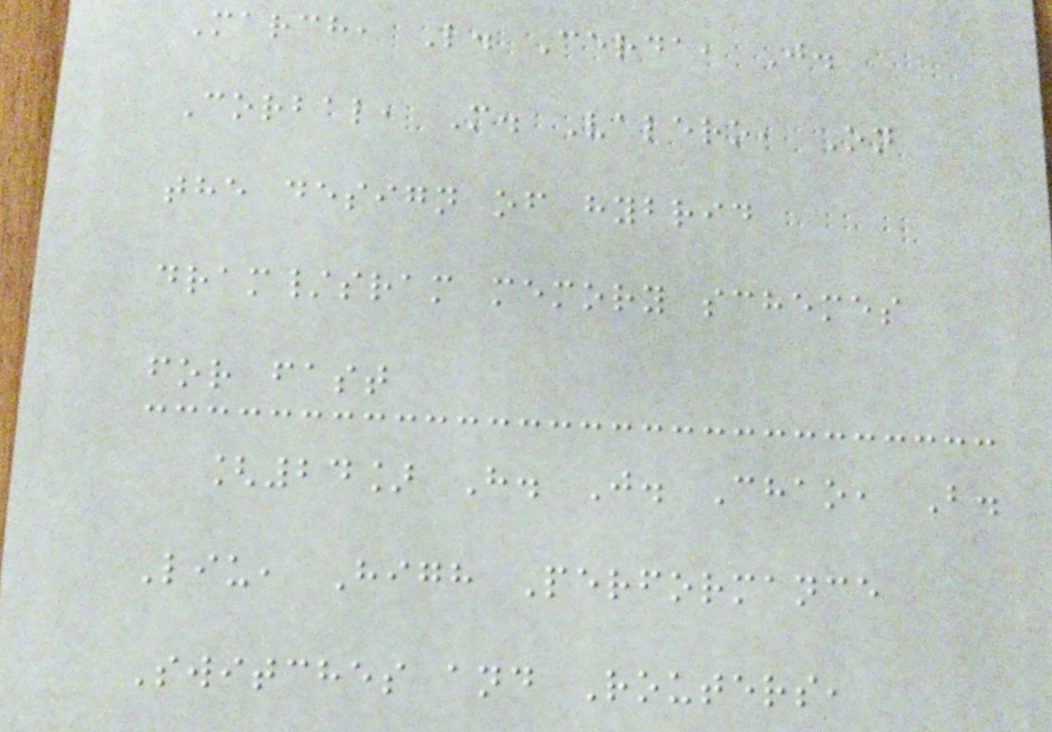March, L. Cerda, J.
Corbal, M. Valero, On
the design of hybrid
dram/sram memory schemes
for fast
[24] H. J. Chao, B.
Liu, High Performance
Switches and Routers,
